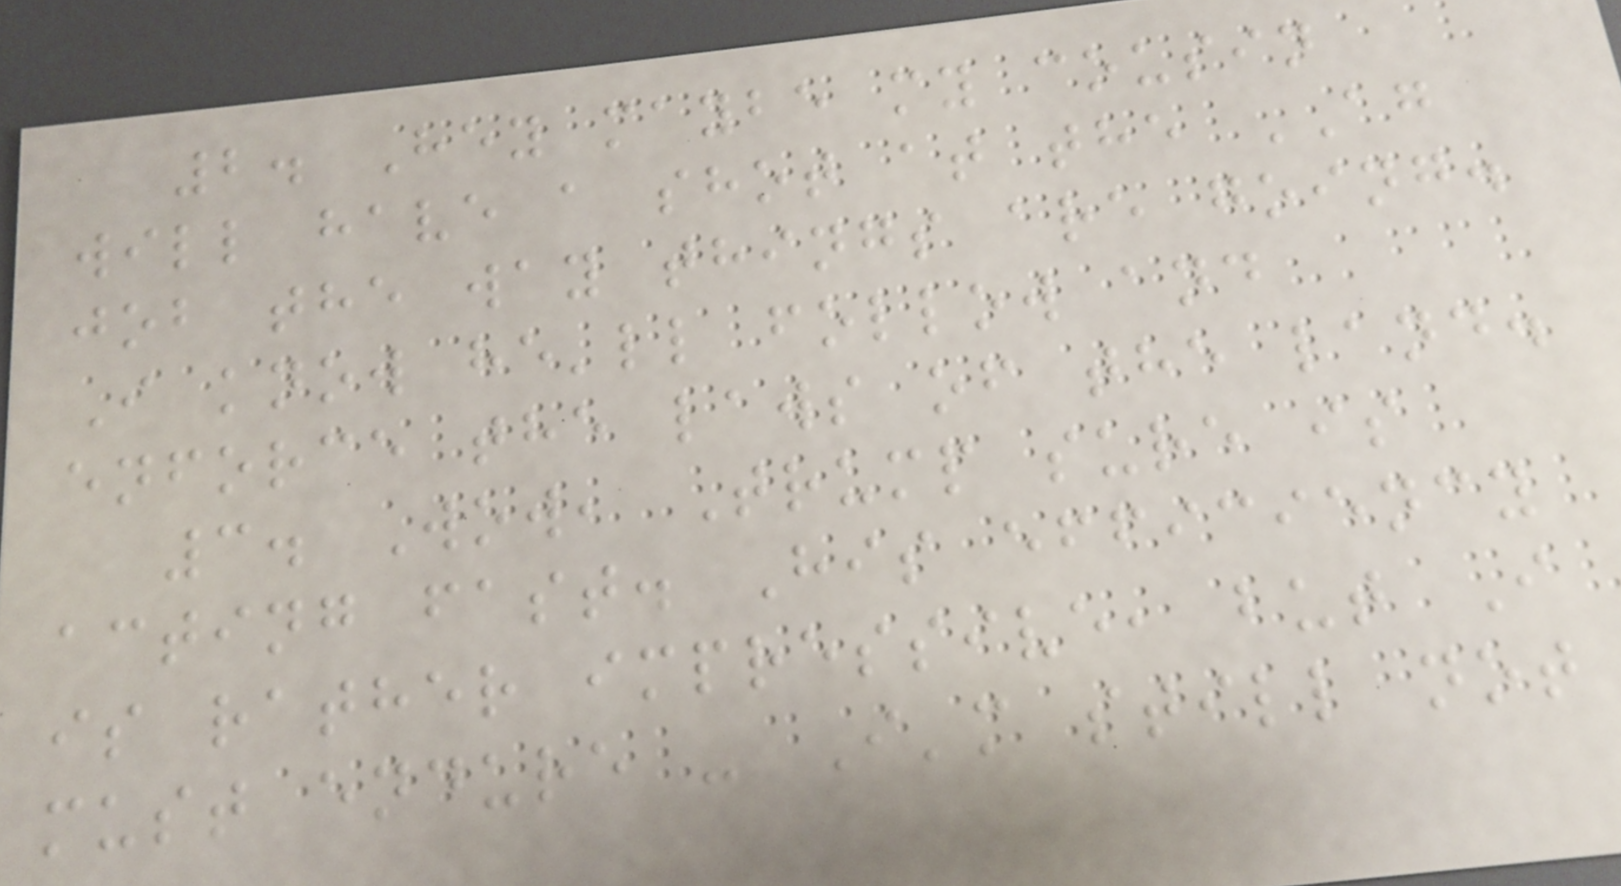2. Hey maybe my cousin
will have a shot at the AG
job the way things are going.
I know he'll follow and
enforce the laws of the land.
3. Wow, Trump sure is
acting fast. His efficiency
is rather impressive, but I
must endure - I'm still not
